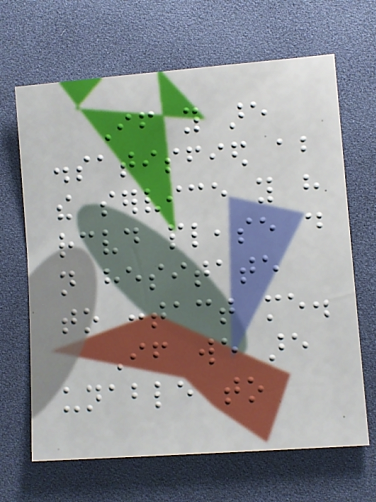If you are
dissatisfied about
the service you have
received please do
not hesitate
to contact me.
If we are
unable to
